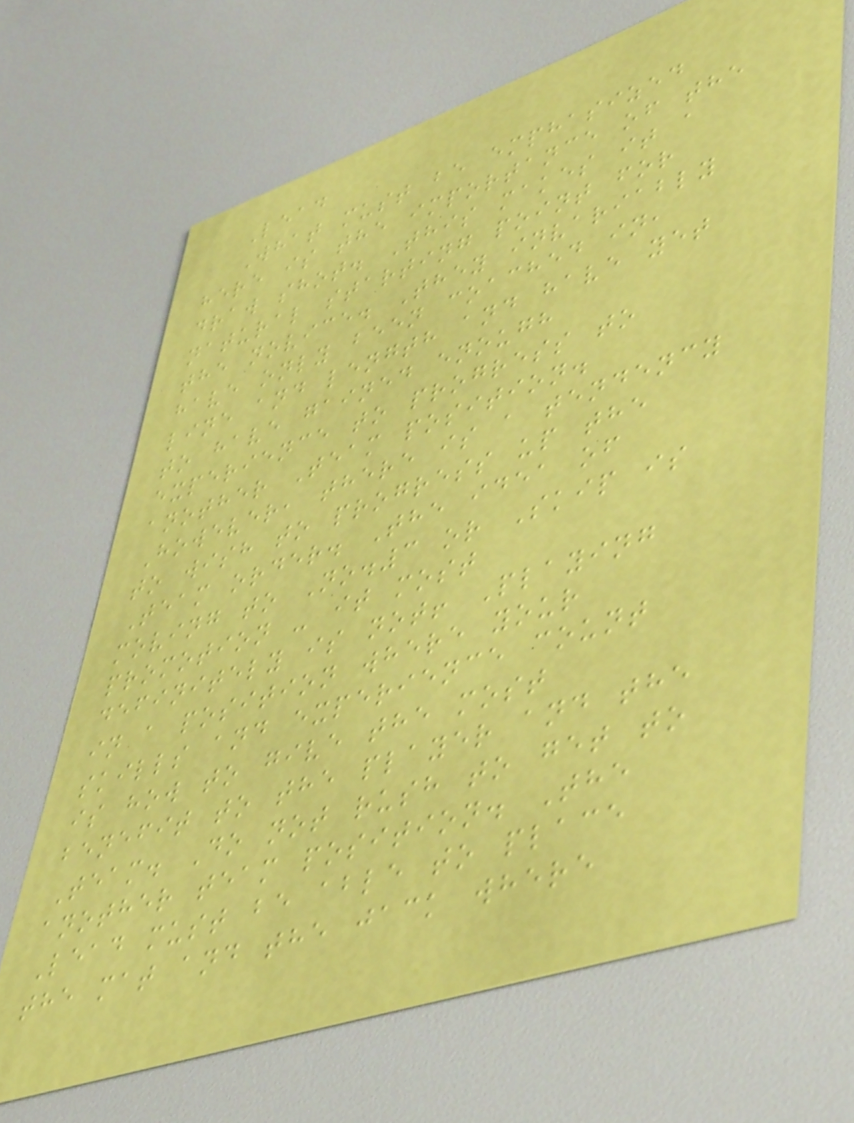Lead
What must be emphasized
here is the importance of the
draw shot. This makes it a
natural starting point for
the novice. They invariably
have only been coached in,
line and length and have yet
to have gained enough
experience to progress to
another Team position.
However, there is a tendency
to wish to progress up the
Team order. The idea of
moving to No.3 or Skip is
promotion - it most
definitely is not! Playing
in a position where your
skills and experience count
is how to give the most
benefit to the player and the
Team. Do not rush to get to
another team position. The
Lead must be able to place
the mat and the jack where
